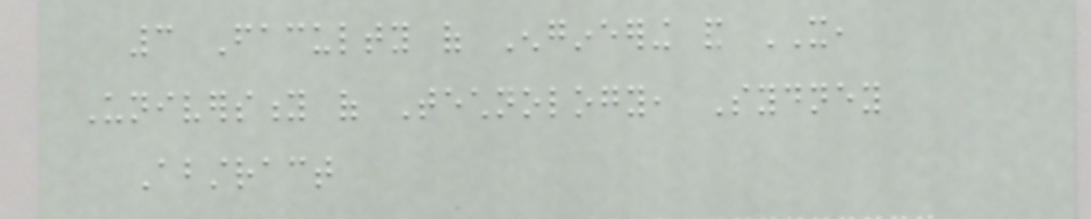3 Faculty of Engineering and IT,
University of Technology, Sydney
Abstract
